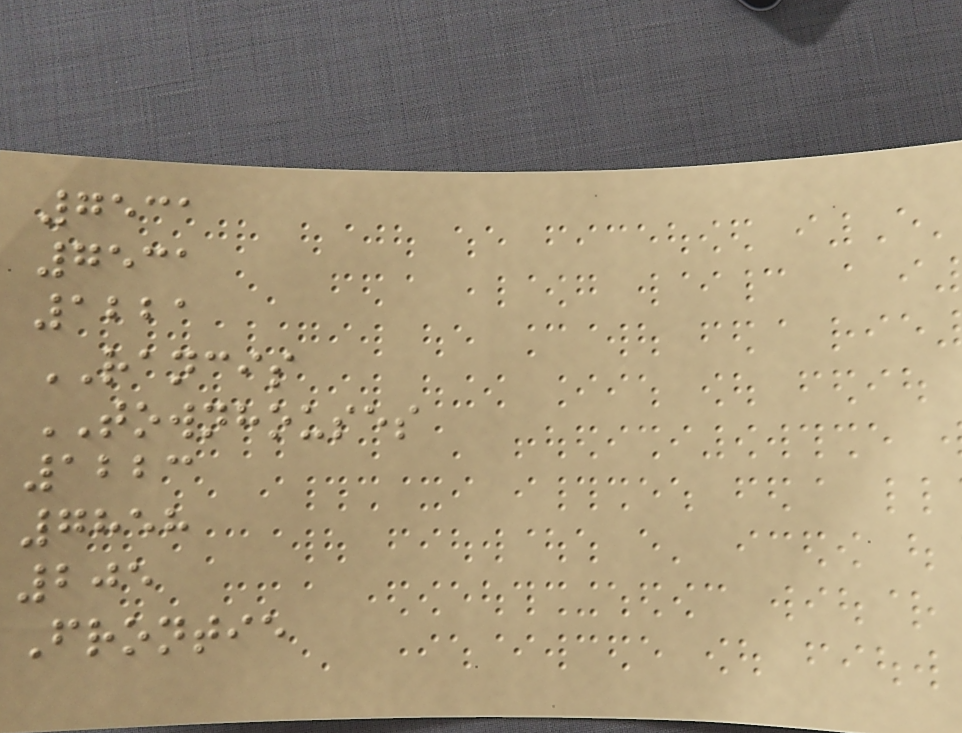7531
7531
1221
RANCIS
TOWNHOUSES
1223
7858
205
Frontie
